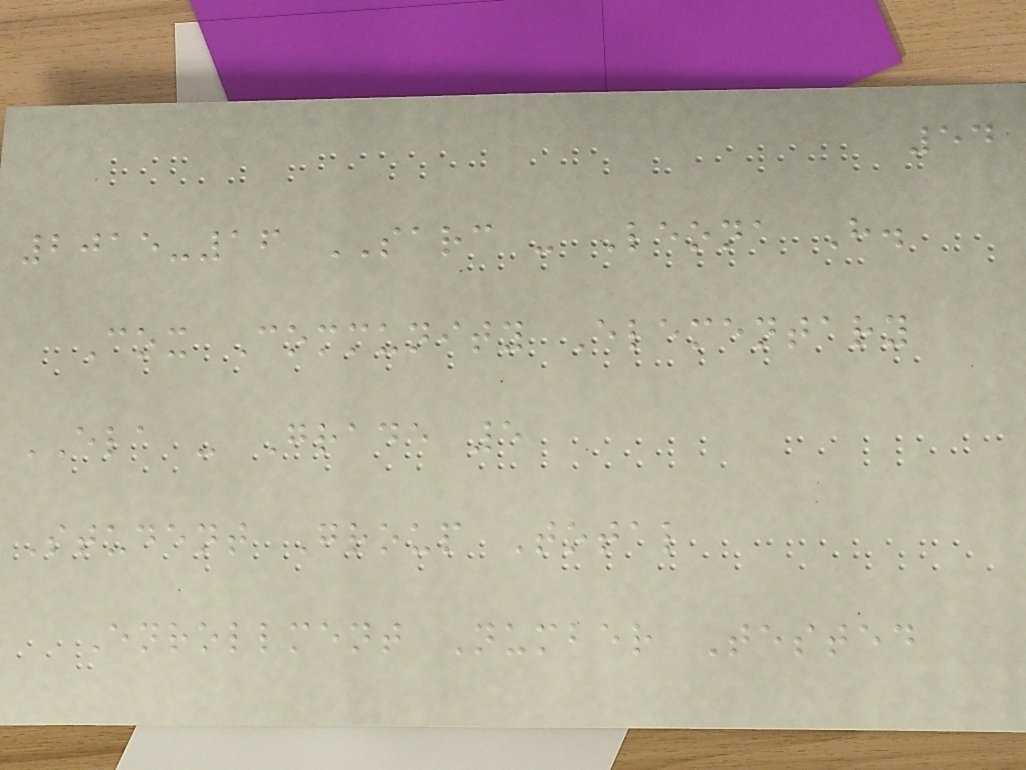54
2015-16 SARC - Leona H.
Cox Community Elementary
ELA - Grade 5
Student Group Total
Enrollment Number Tested
